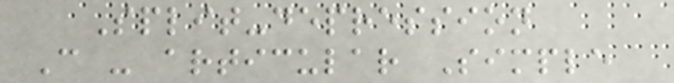Split-depression
C - articular Simple
